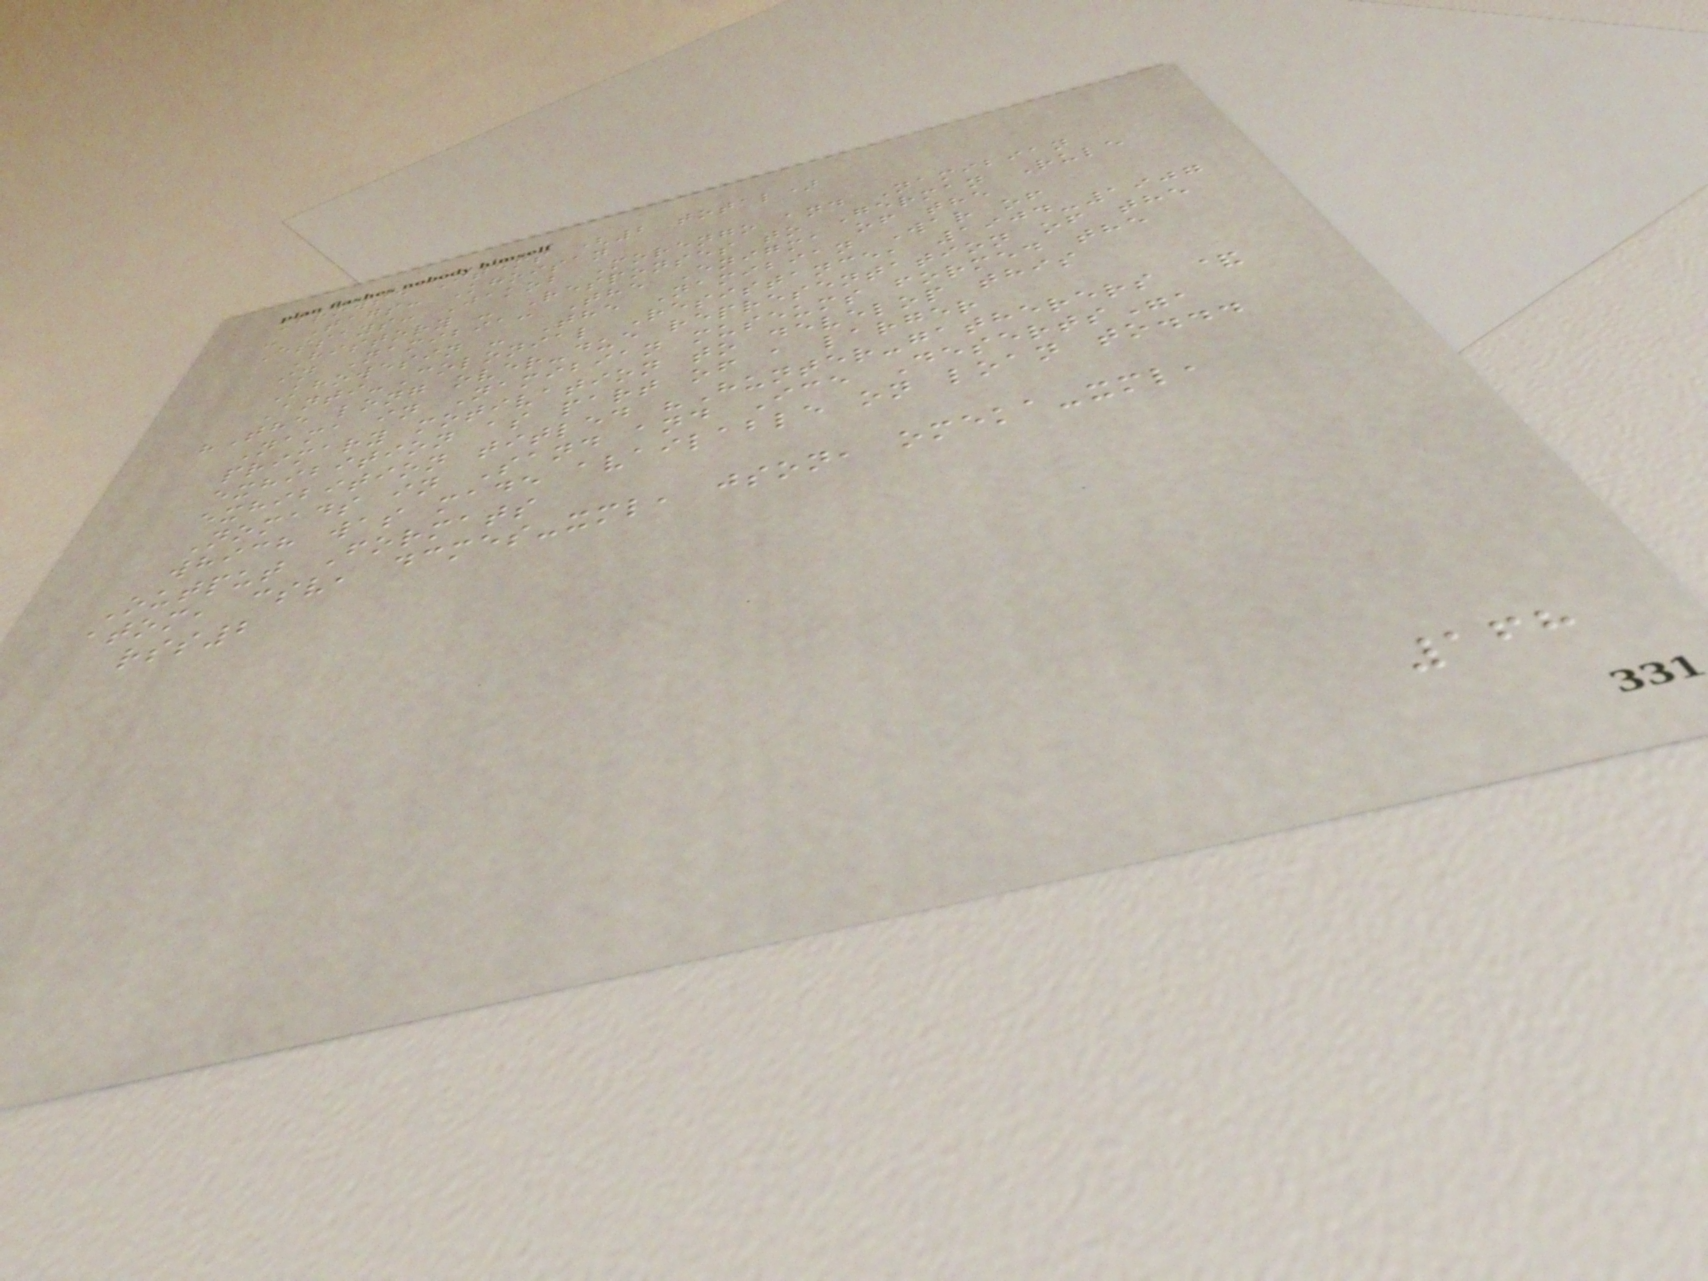Browse Items (2 total)
- Tags: Khoisan
Essays: Jakob Morengo and Namibian
History - Responses to German Rule
in Namibia: The Enigma of the
Khowesin - The Namibian War of
Anti-Colonial Resistance, 1904-1907
"The long over-due representation of the
Nama in Namibian museums formed the
primary motivation to develop this
exhibition as part of a larger
exhibition titled "Hunter-gatherers &
Nomads in Sand and Ice Deserts",
which was made available on loan to...
Output Formats
atom, csv, dcmes-xml, json, omeka-xml,
rss2
168
